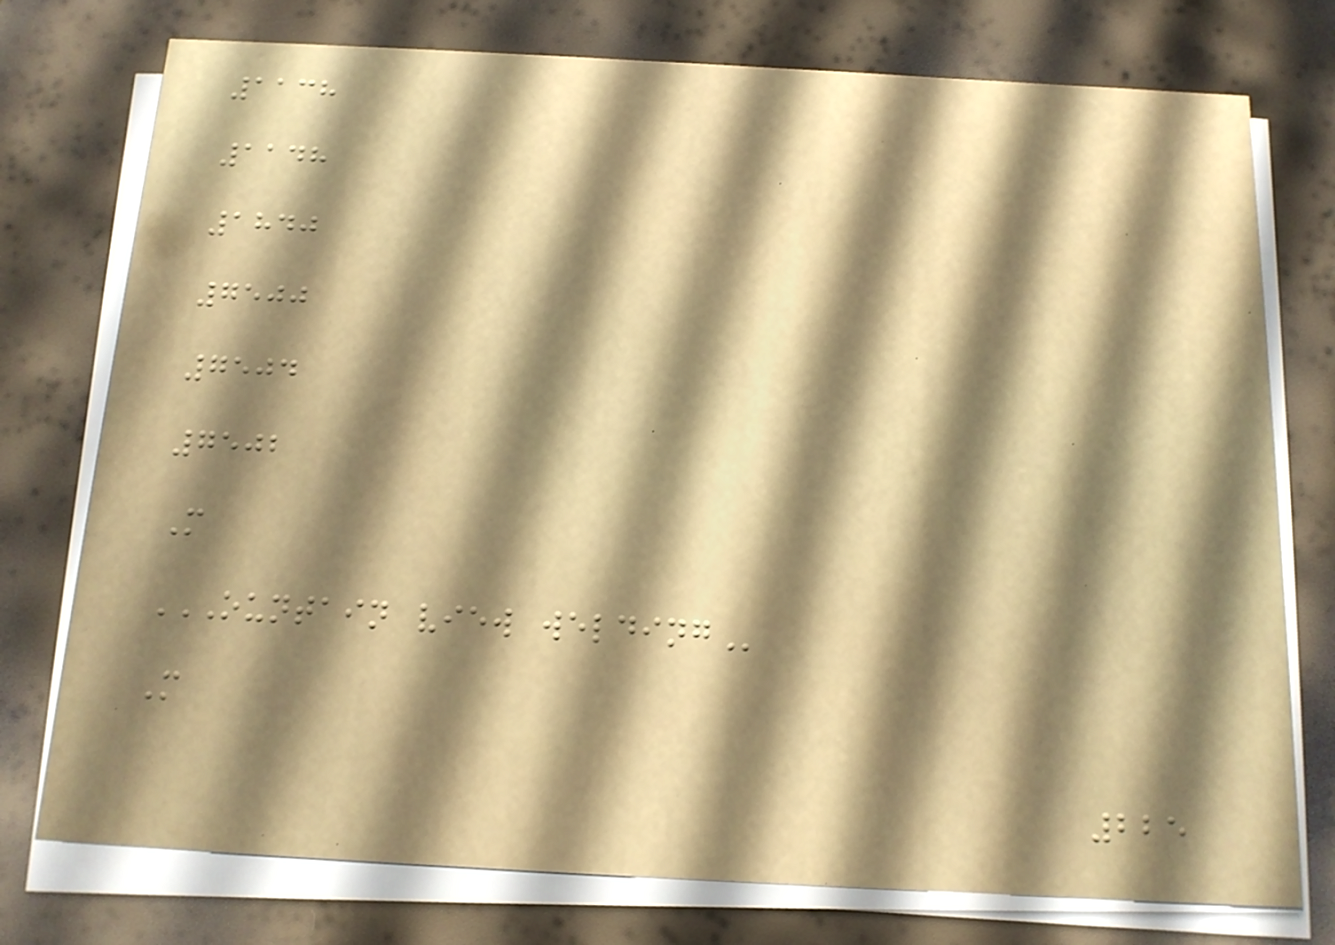1138
1148
1840
7500
7504
7502
M
OUNTAIN VIEW WELDING
M
225
